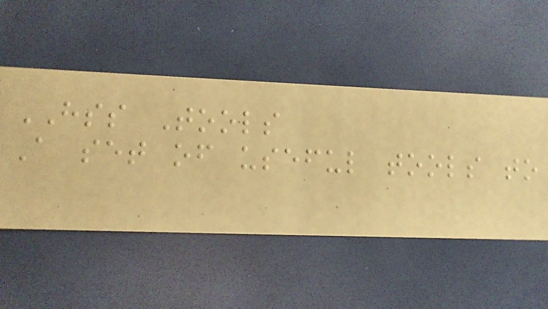HSS Tools
A set of useful tools to
